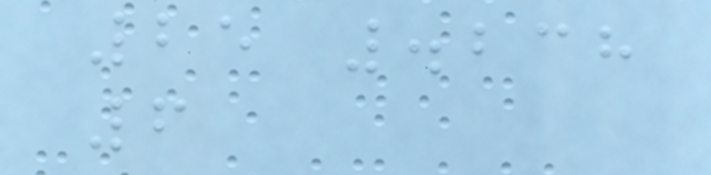25 .238
6
